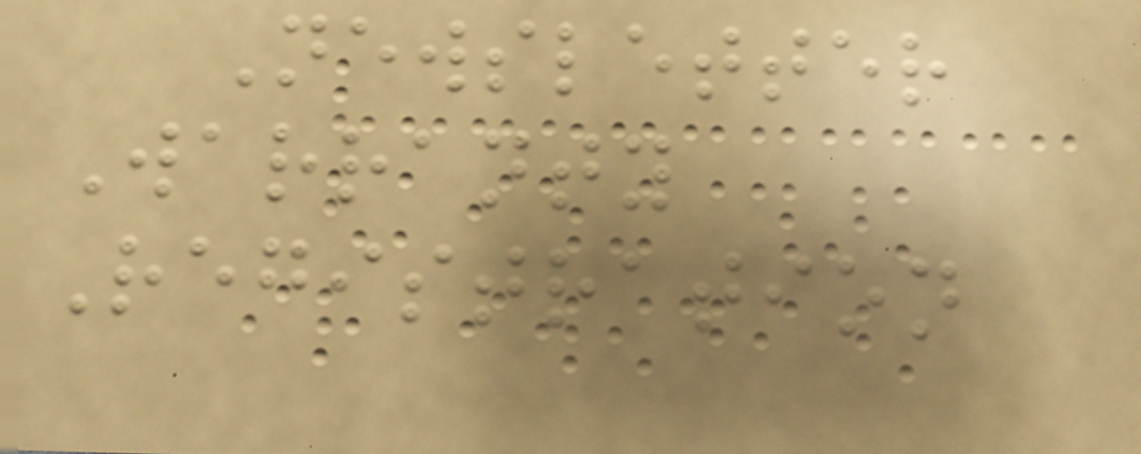Newsletter
Warranty
Registration
